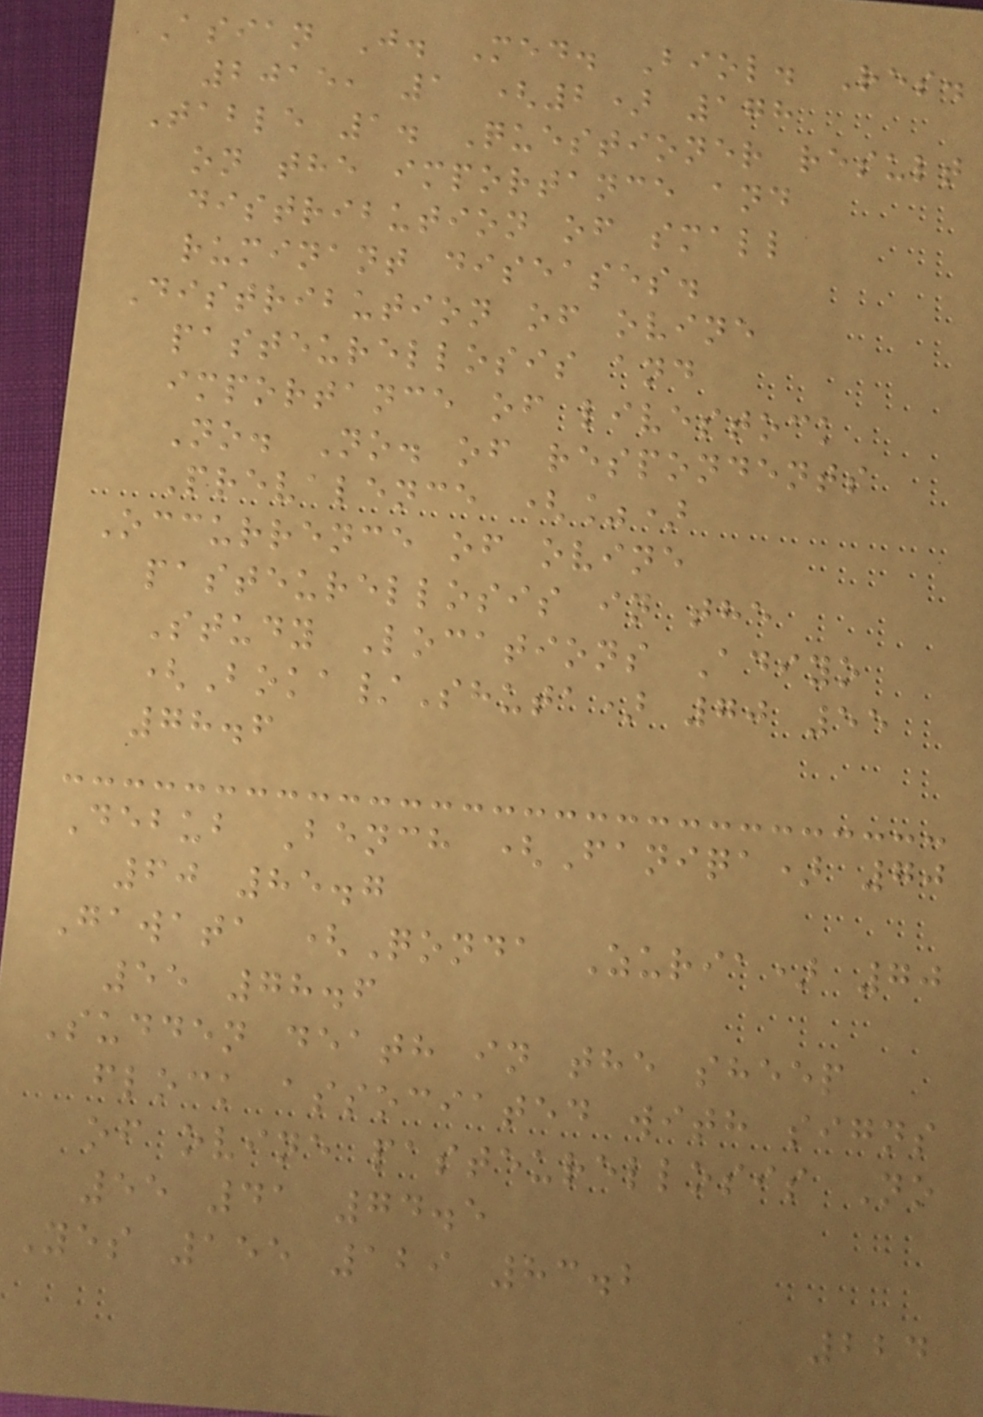Asian J. Med. Biol. Res.
2015, 1 (2) 178
Table 1. Questioner result
on the importance and
distribution of small
ruminant diseases.
Distribution of ovine
pasteurellosis and
importance of livestock
No. No. of respondents
Prevalence (%)
Occurrence of ovine
pasteurellosis in the
Study Locations Adiyo
(Boka/Shuta) 70 55
78.6
Debub Bench (Faniqa) 70
60 85.7
Gawata (Qonda Zuria) 70
55 78.6
Sudden death in the sheep
flock associated with signs
of ovine pasteurellosis No
55 41 74.5
Yes 155 129 83.2
224
